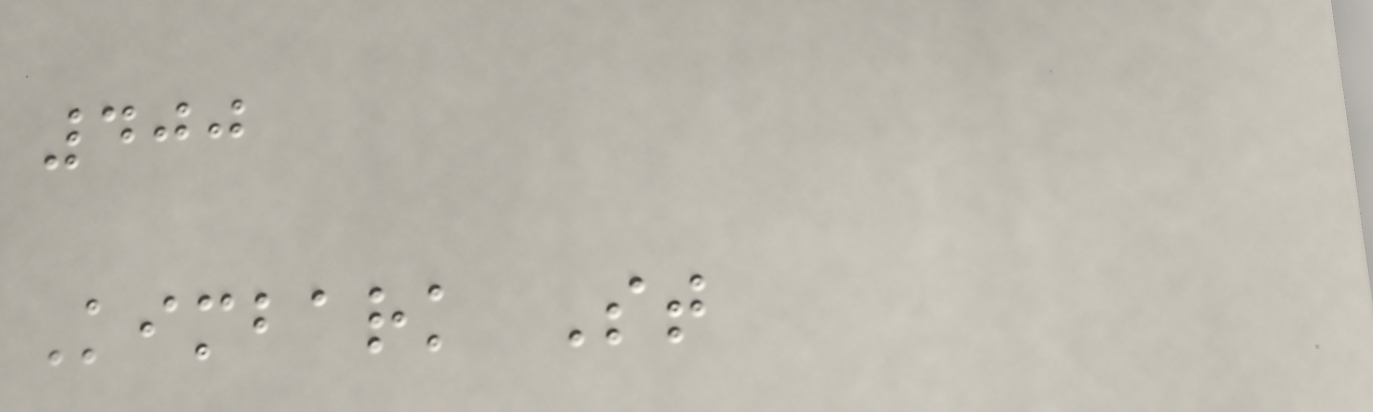400
Kimbark St
